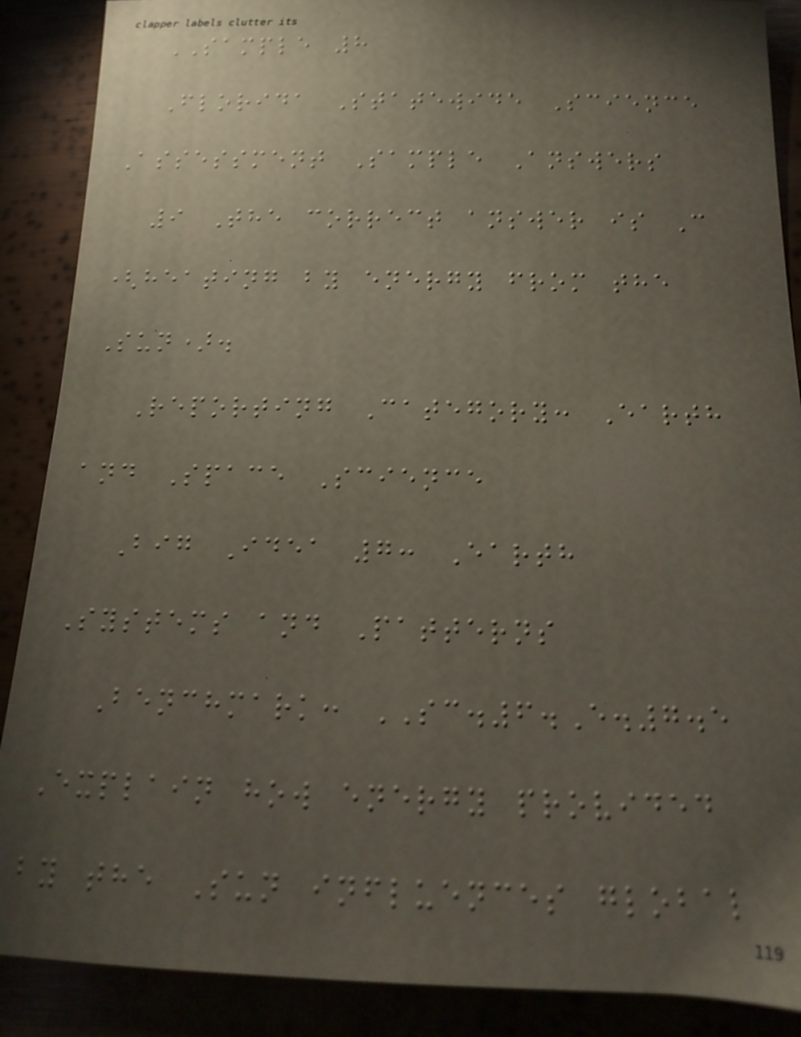SAMPLE 8
Florida Statewide Science
Assessment Sample Answers
9 The correct answer is C
(heating by energy from the
Sun).
Reporting Category: Earth
and Space Science
Big Idea 7: Earth
Systems and Patterns
Benchmark: SC.6.E.7.5
Explain how energy provided
by the Sun influences global
